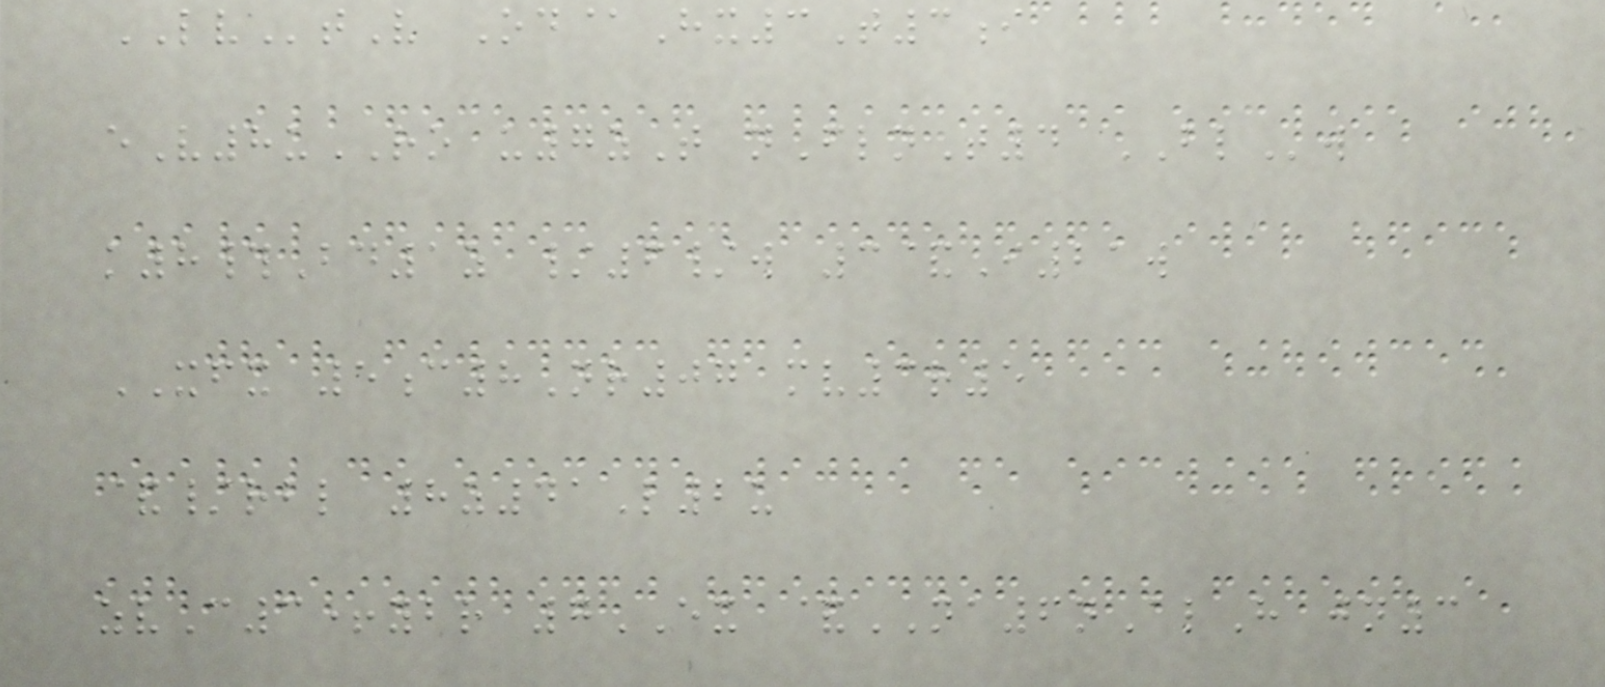LVtV Od@Hx3T3i
eV8uRO u7zT nFlnT4 BLw
k8#Bd1z /6/w 3&I21w
XFX 5c8Nr07 mv3r5
&/rbl 8z41L2u
zvC3+ybr 7EX &NA6nAlH jn3
